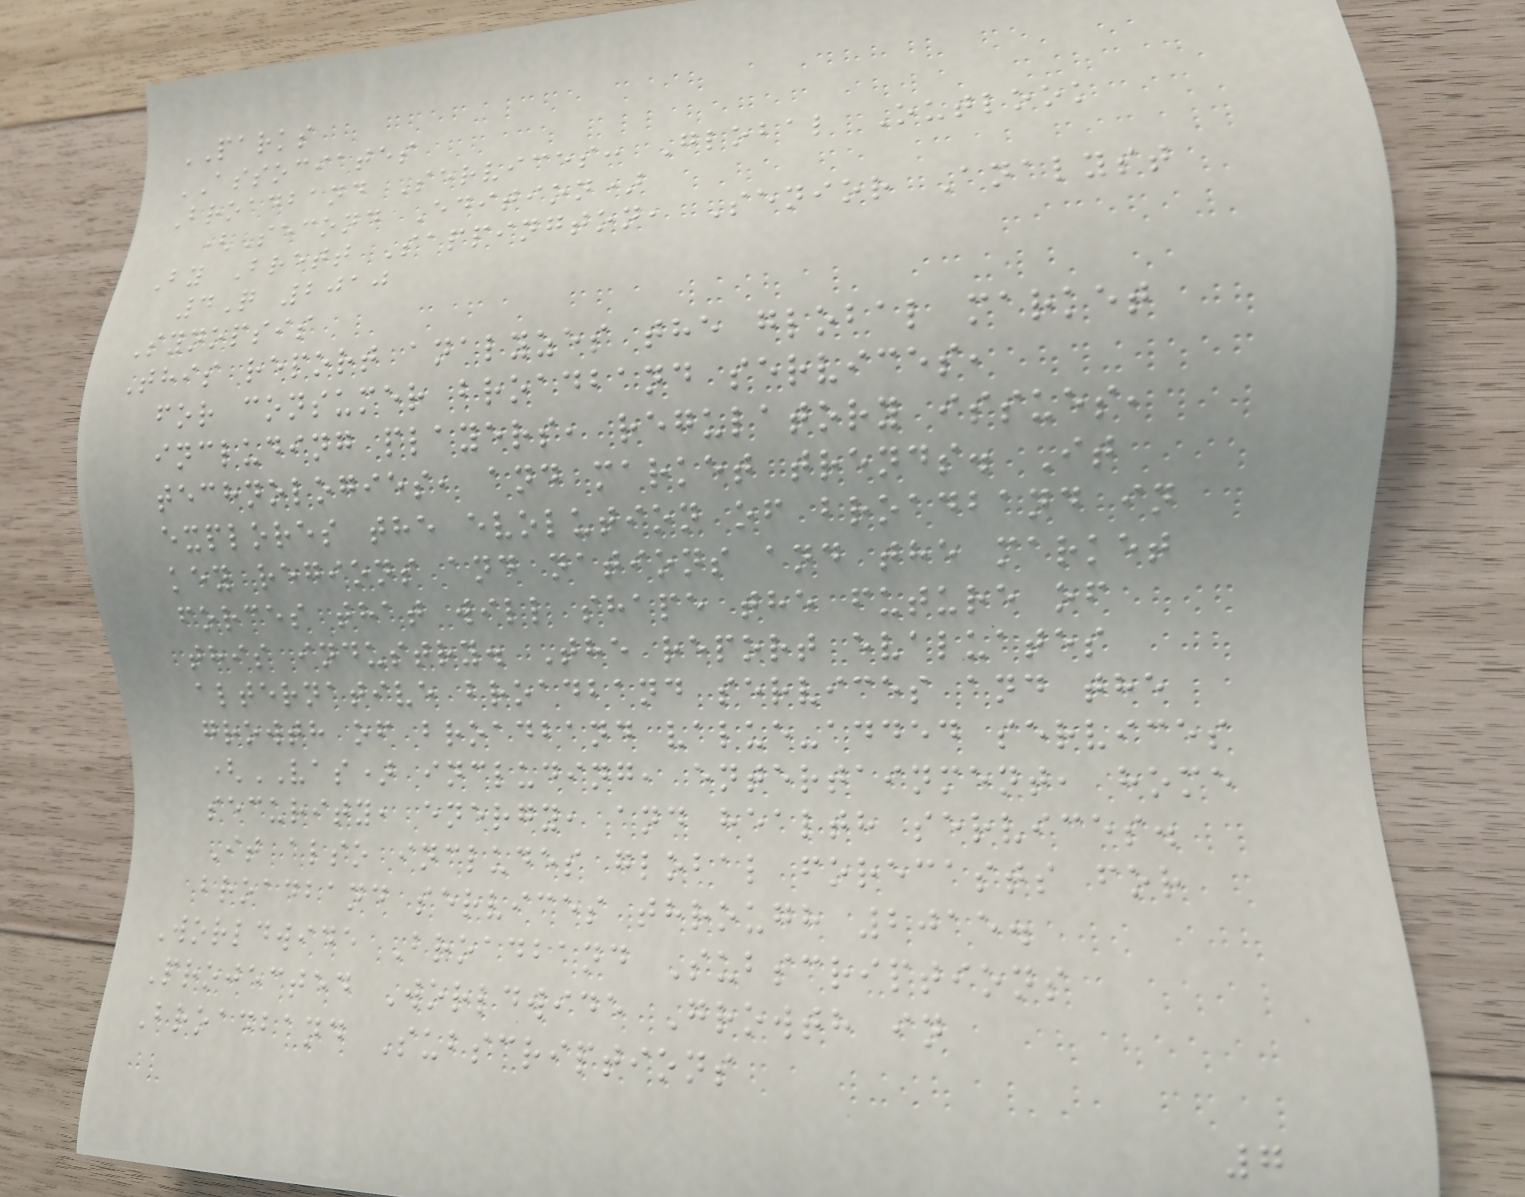PARKS
ASSOCIATES
Broadband Services: Global Outlook
(Second Edition)
By Brett Sappington, Senior Analyst
4Q 2010
Synopsis
This report analyzes the global market
for consumer broadband services,
including players, regulatory issues,
technologies, and market trends. It
explores the evolution of broadband in
key regions and nations and the market
forces that will shape the future of
this industry. The report evaluates
alternative broadband services and the
growth of broadband value-added services
(VAS) including, entertainment, home
security, energy, and health services.
It also includes global forecasts for
broadband services through 2015.
Worldwide Broadband Subscriptions
Projected Worldwide Growth in
Broadband Subscriptions
7
